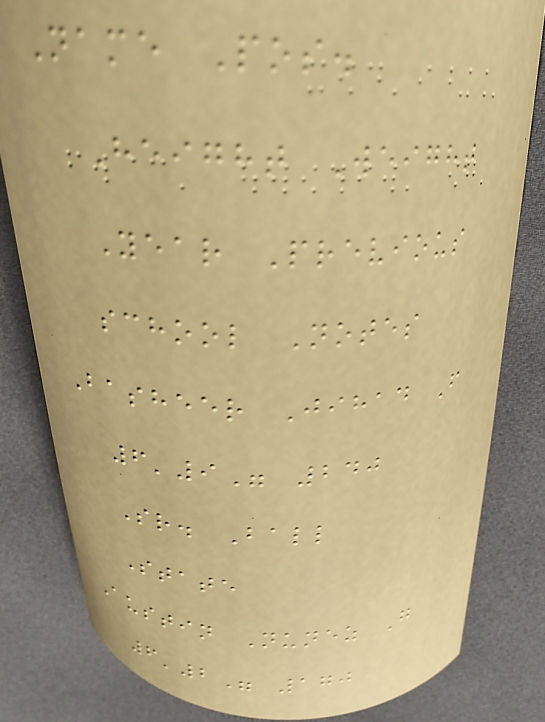Name Pos.
Height Weight
Year Previous
school Notes
Basheer Jihad F
6'9" 240
Sr. Ball
State
Austin Nunez G
6'2" 170
